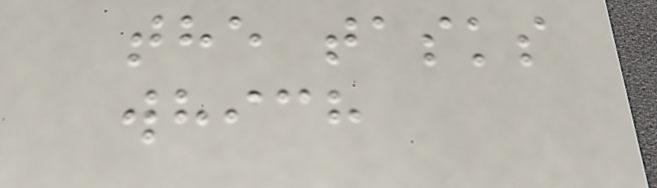the tasks
which
